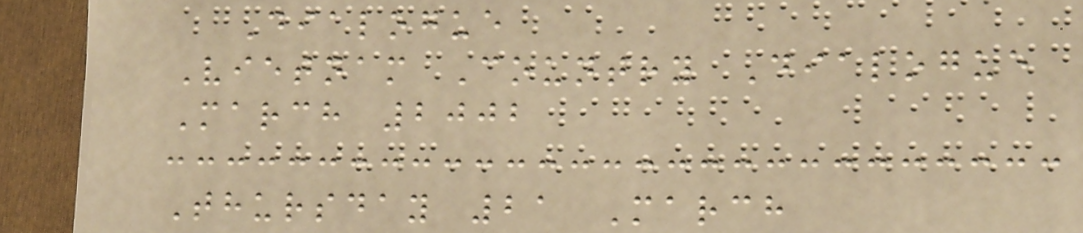Dialogue
Vietnam Country Dialogue
March 2002
Thursday 21 March
